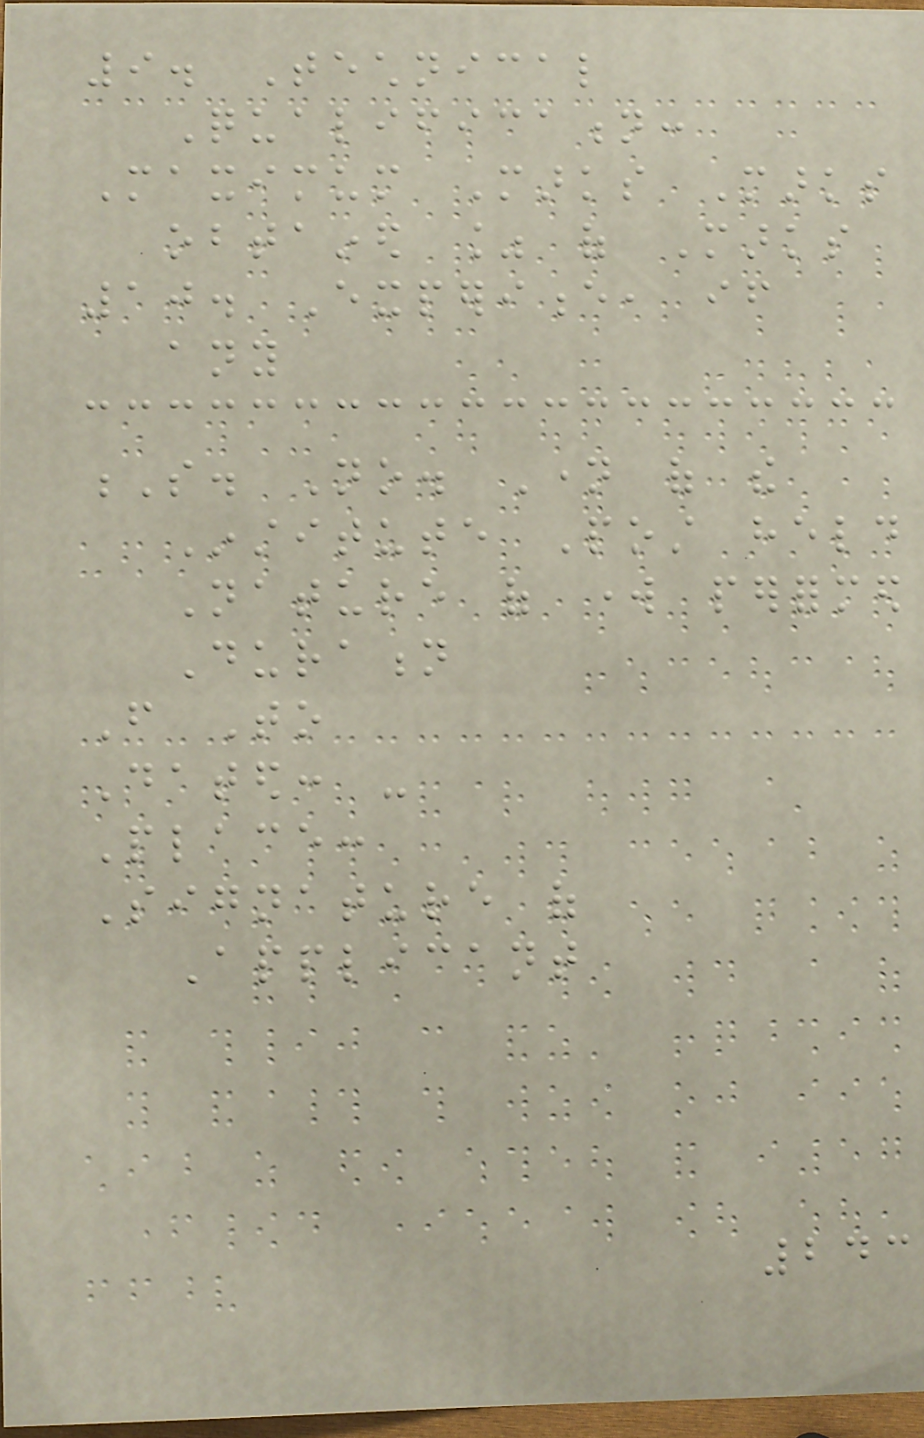9. Technical
Qualification:
Maximum Marks Marks
obtained % of Marks
10. Experience, if
any
S. No. Name of the
Institute Post held
Nature of work performed
Duration
From To
Dated: -
Place:
Signature of
Applicant
243
